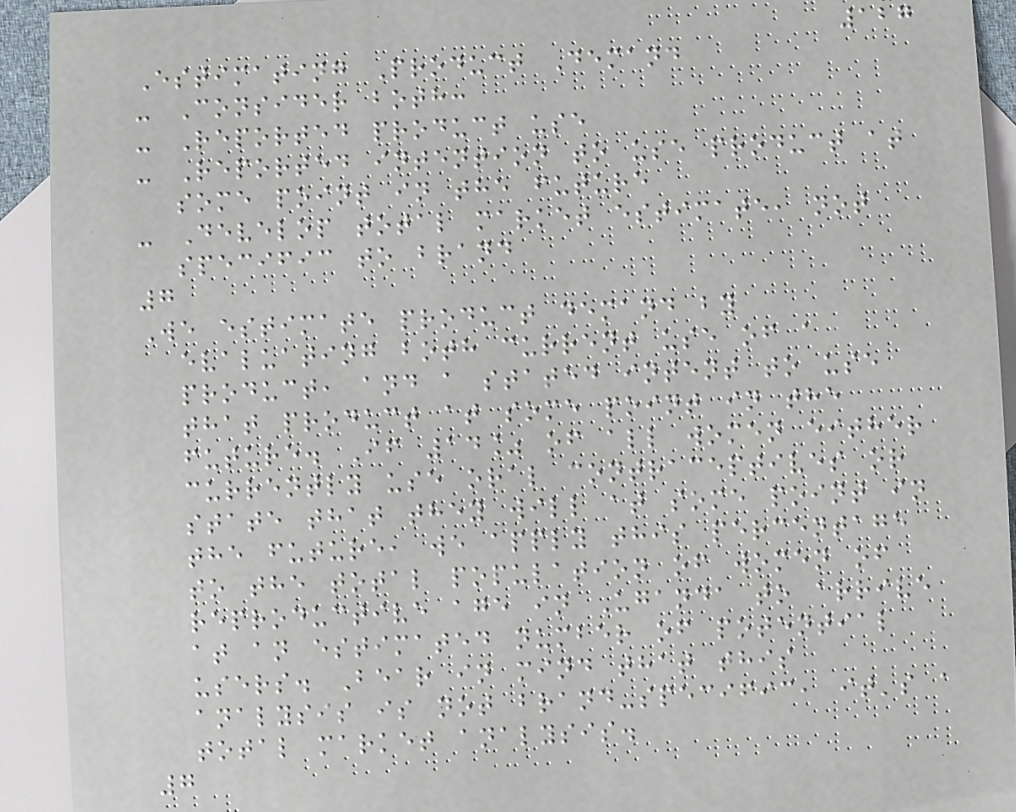127
Estimating Product Demand
- Consider both:
- Reported product use
- Reported intention to use product at
some point in the future
- Develop total market estimate, not
specific to brand
7
We estimate product demand by
evaluating both current use of a
product, and a stated intent to use
that product at some point in the
future. If 14% of all women either
currently use oral contraceptives or
state that they will at some point in
the future, we apply this percentage
to the total population of women of
reproductive age in Uganda to arrive
at an estimated number of potential
users. Bear in mind that this
analysis is not brand-specific, it's a
total market analysis.
7
